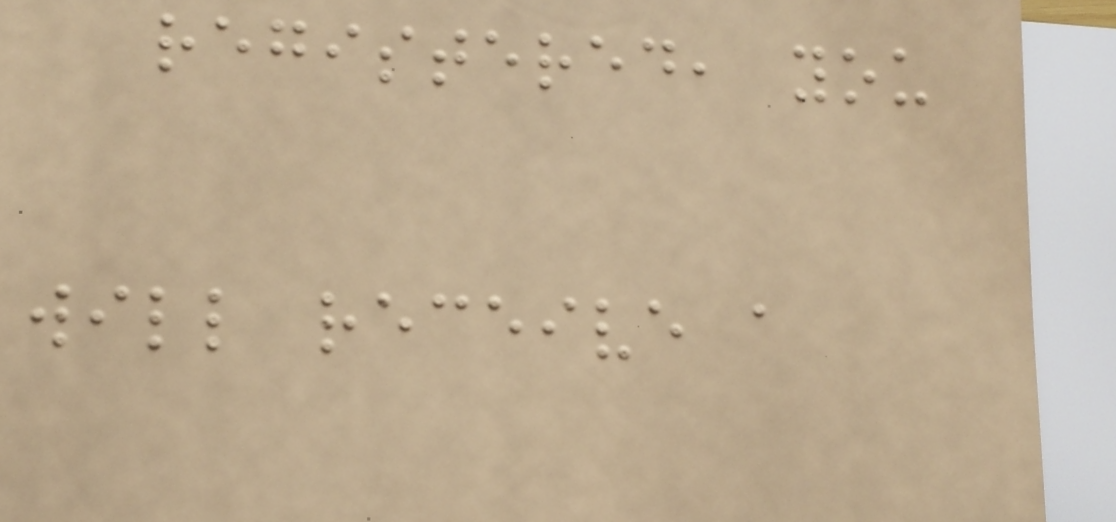registered, you
will receive a
